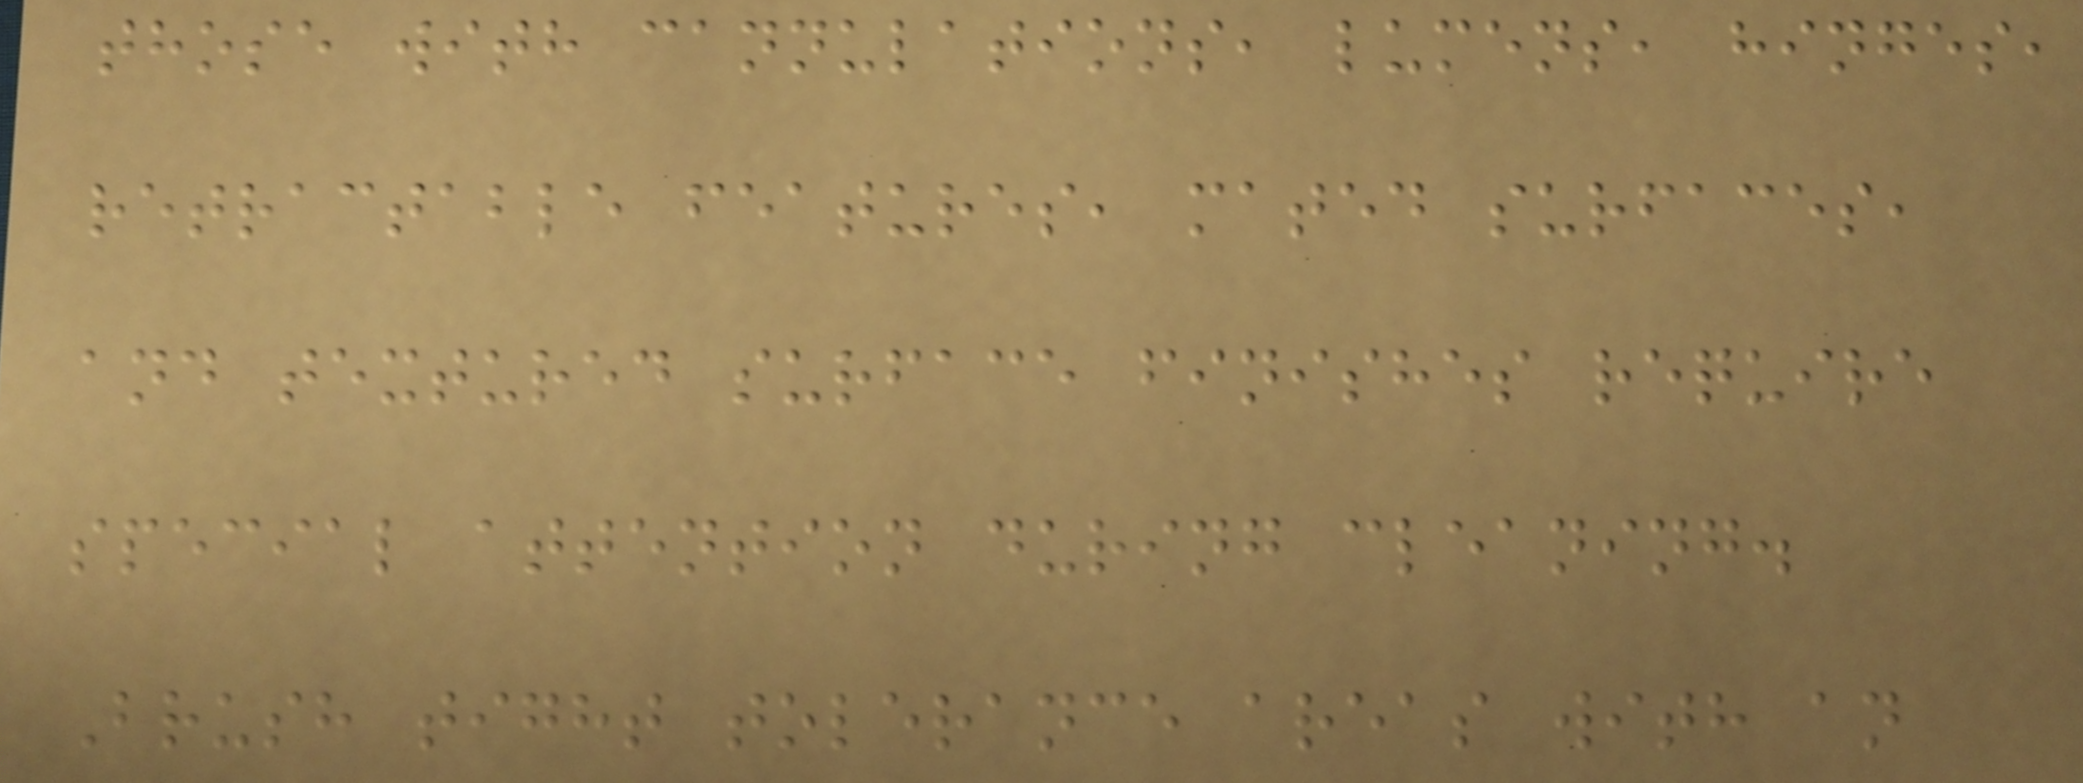those with cannulations, lumens, hinges,
retractable features, mated surfaces,
and textured surface finishes require
special attention during cleaning.
Brush tight tolerance areas with an
